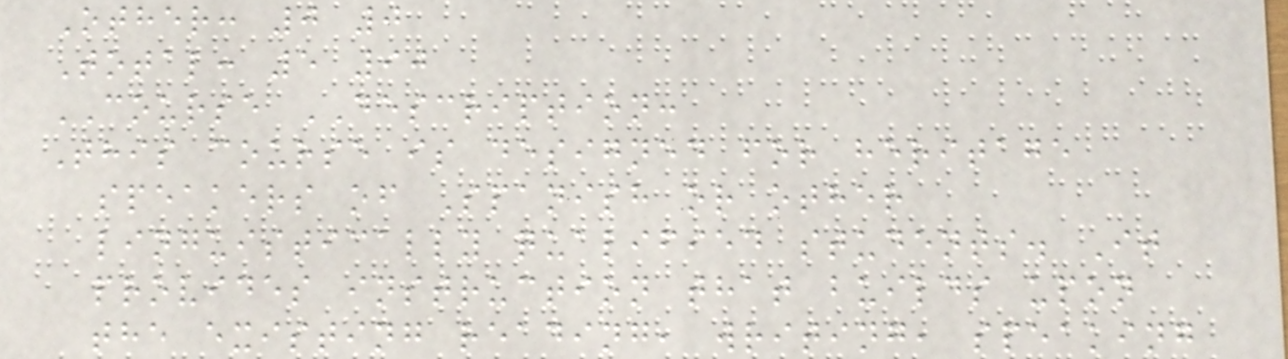Other: 0 0
Total: 5 90
COURSE DESCRIPTION:
This course is designed for heritage
speakers of Spanish or other
linguistically qualified students. It
provides instruction that builds upon
the existing reading, writing, speaking
